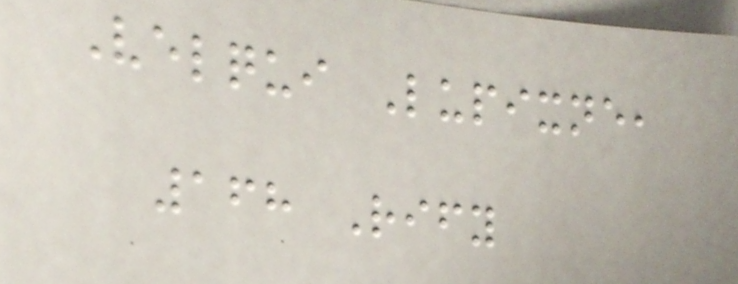Velqui Lupixne,
168 Rify
